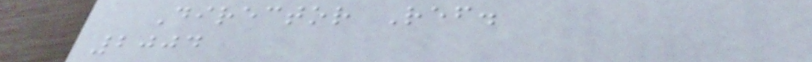Director Ref.
2004
